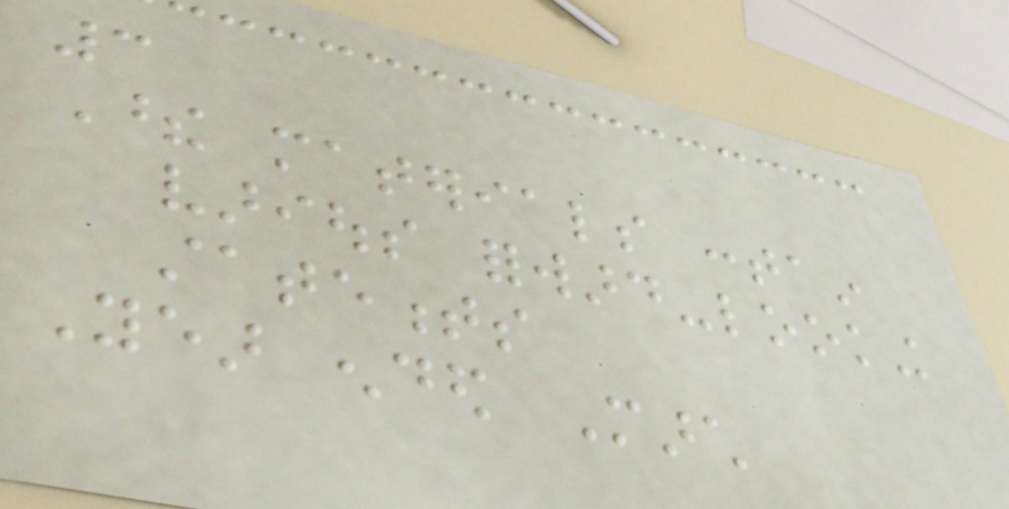3
These materials contain
various forward-looking
statements
Year ended March
